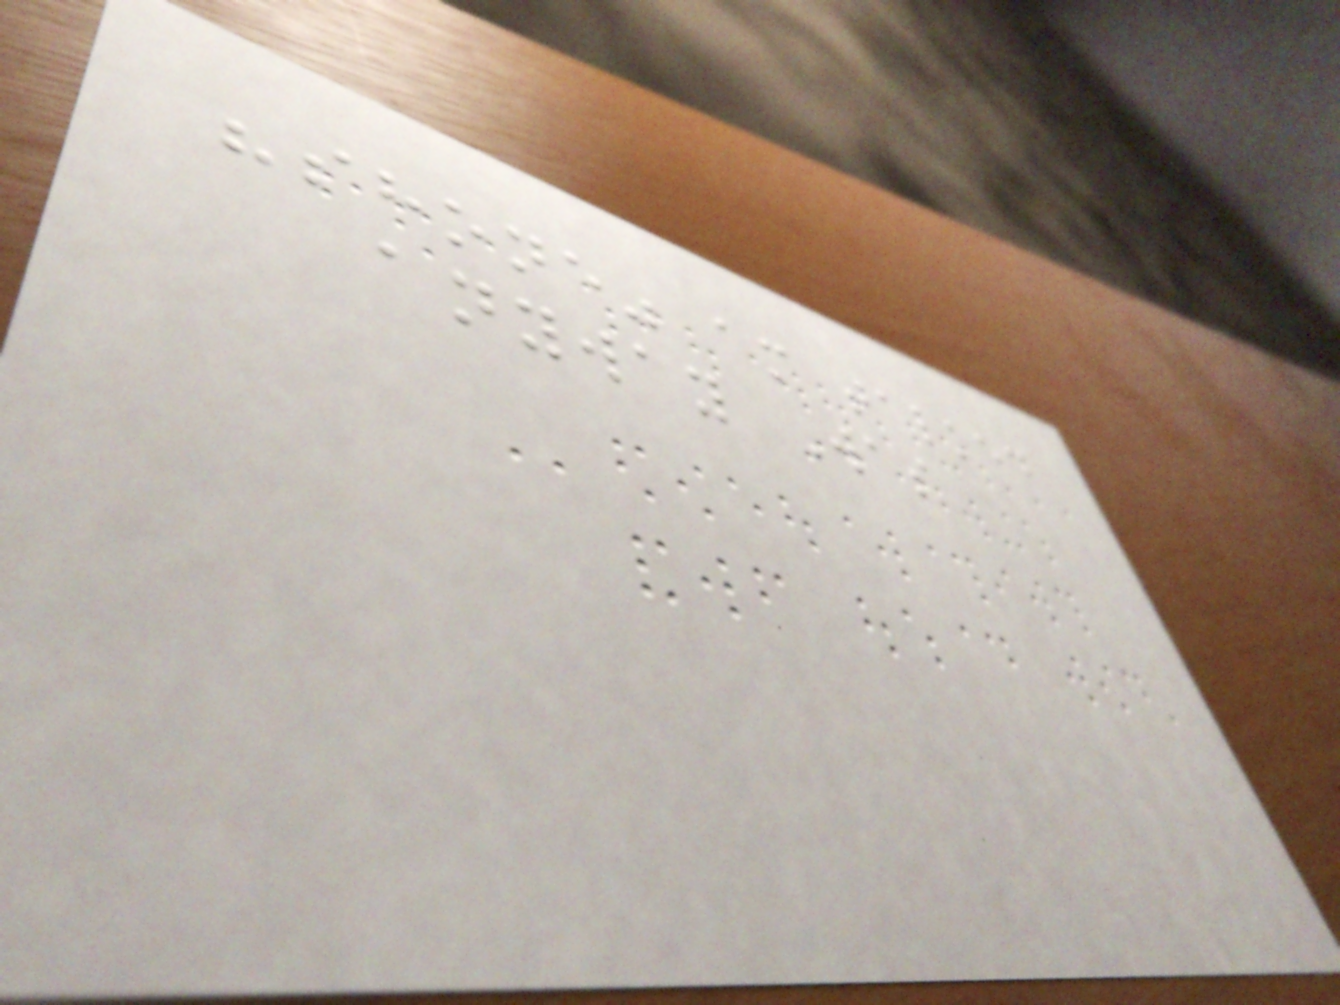"shone" am talked
anyway Was
